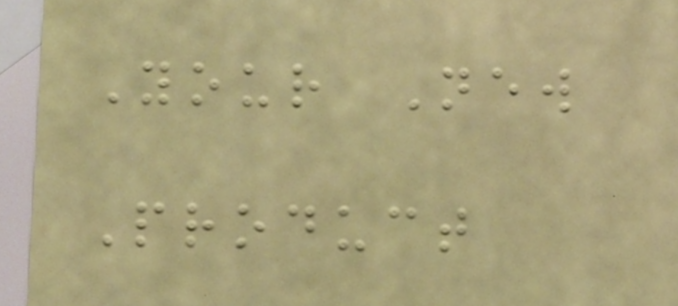Your New
Product
